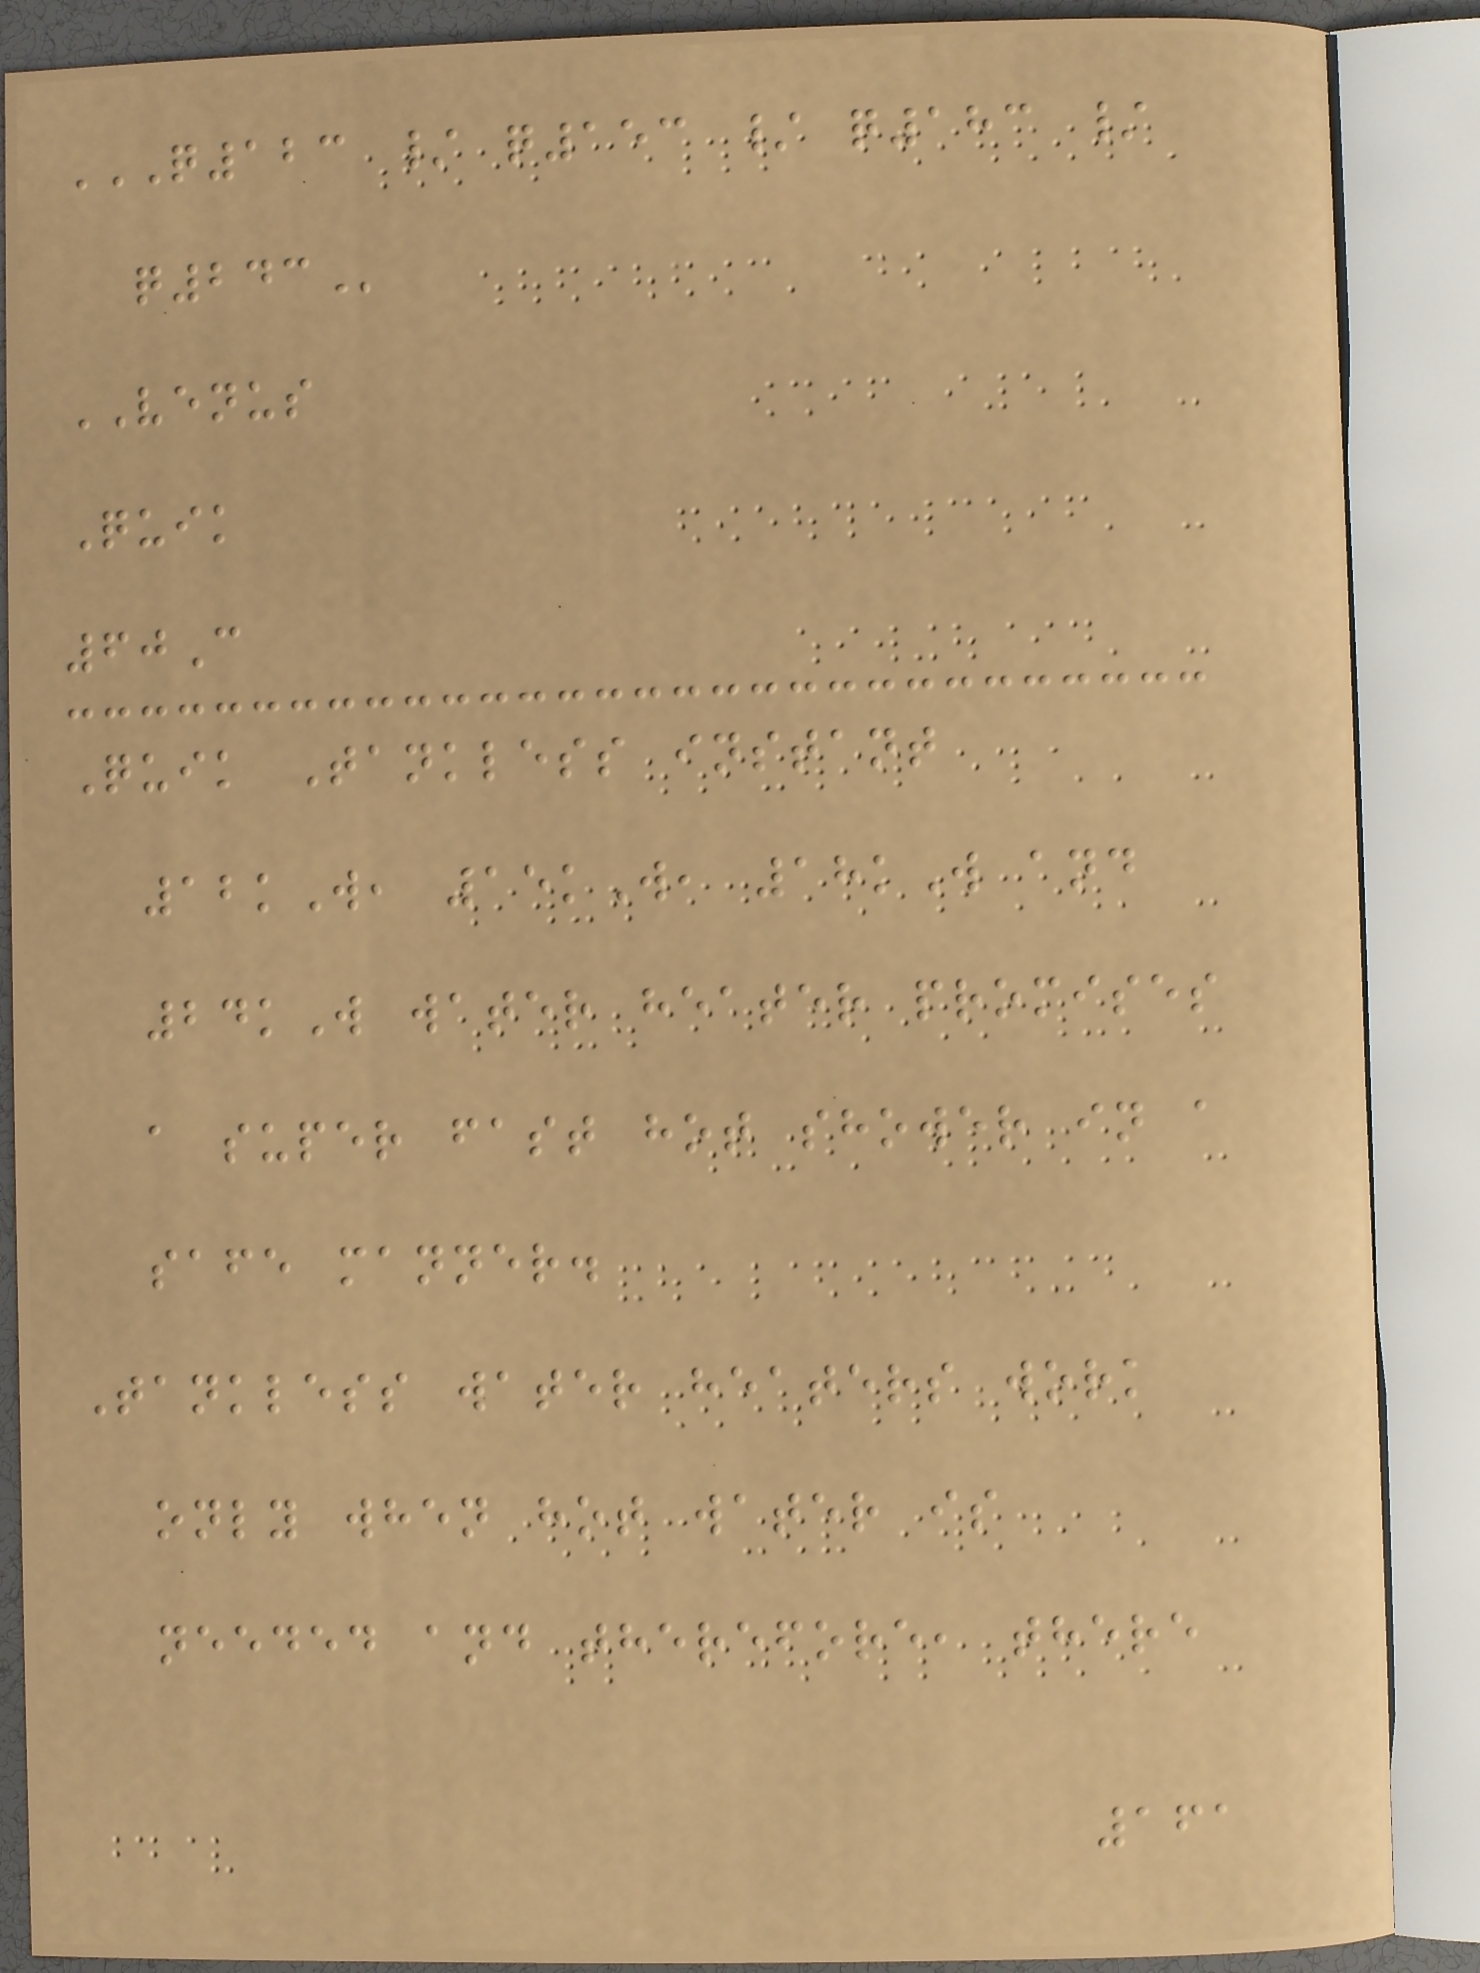Q123 / Q153 / Q183 /
Q243
VENUS
Quik
60C
Quik Tankless instant
12kW, 15kW, 18kW and
24kW water heater promises
a super fast hot shower in a
safe manner.
Tankless water heaters work
only when hot water is
needed and therefore, there
161
